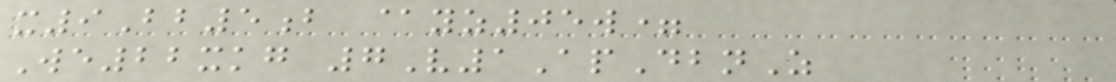x9Bb5b @yz05w=
We22xkg 7V1ApDbnZ
